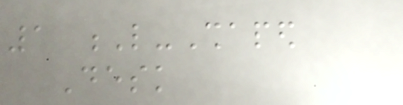1 L-Shaped
Desk
